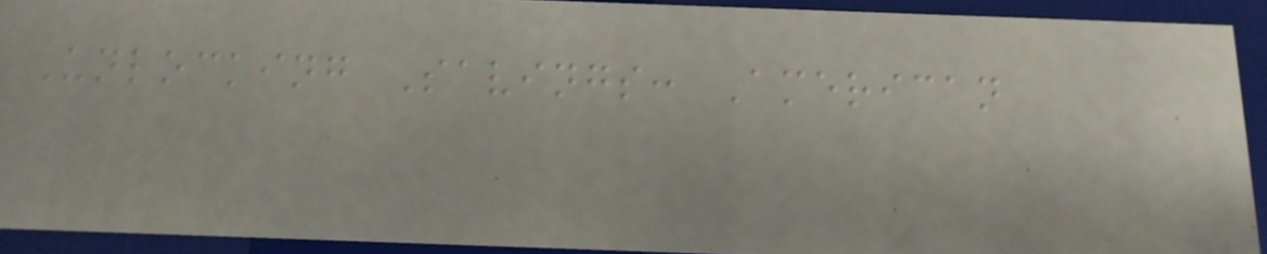Unlocking Savings: American
